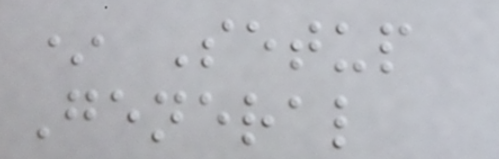* Setup
General
